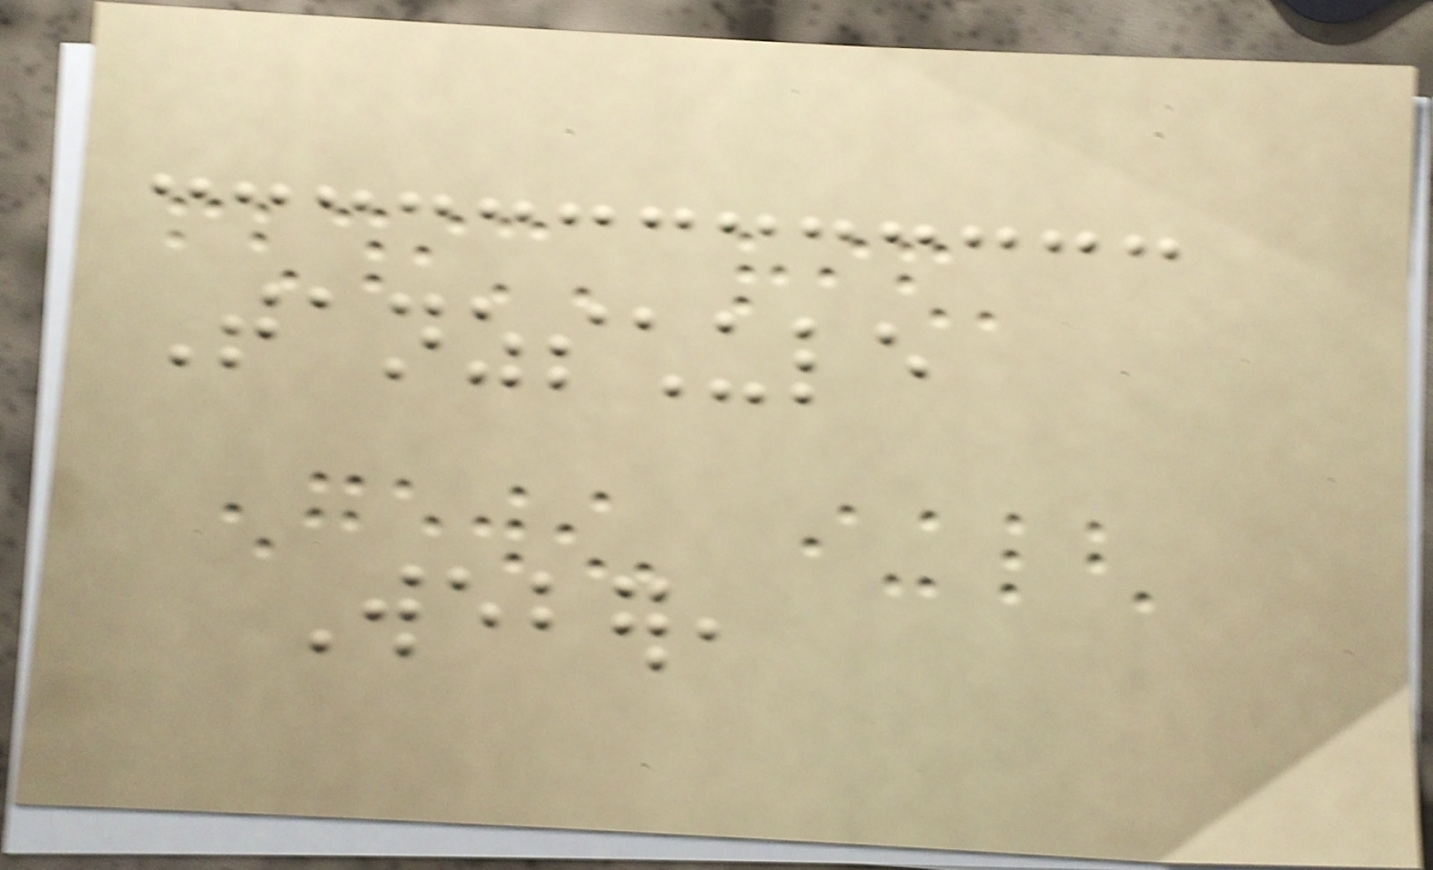Tanzschule
Weber,
